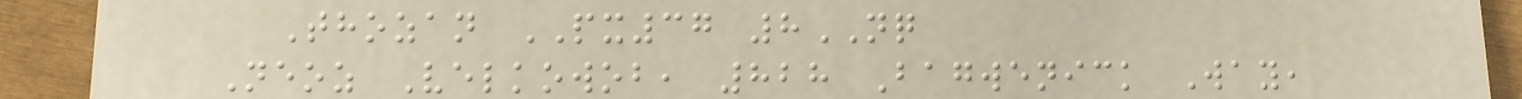Thozan PX37 8NQ
Neoz Velkowob, 828 Bagwenick Way,
